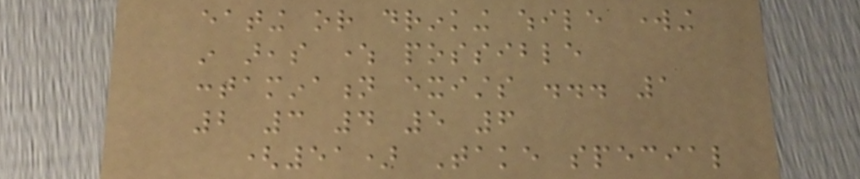eating or drinking while working
in areas where possible
contamination exists ... 1
2 3 4 5 6
(51) Take special
